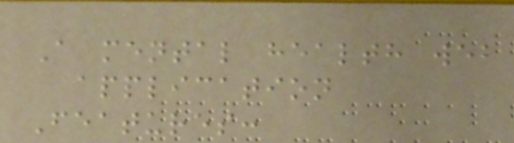A mental health web
application
Features:
